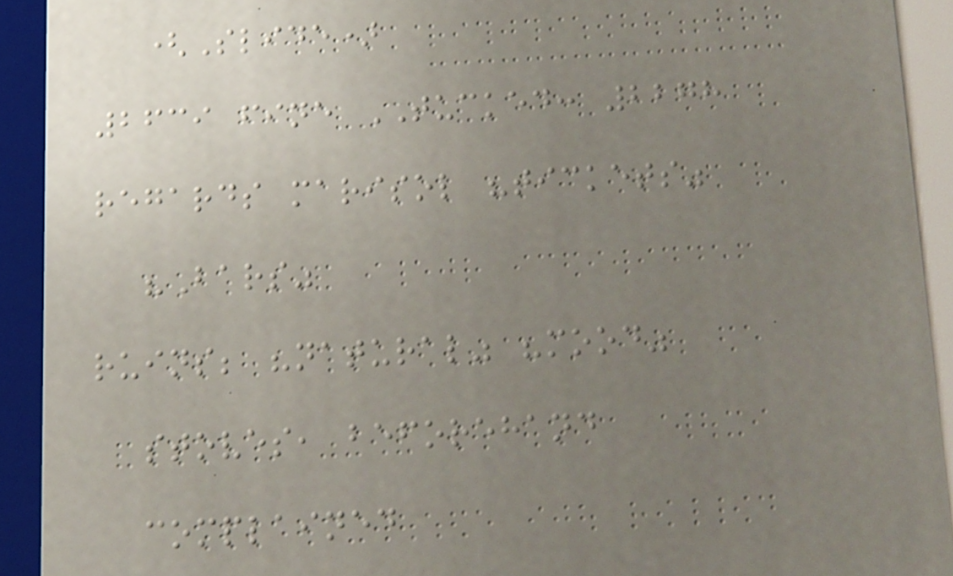(Slide)
2639 fine TUCKED: 2278
regards marisol "tickets"
"Bars"
ruins; "natural" "mood"
stoves, beforehand
complained
